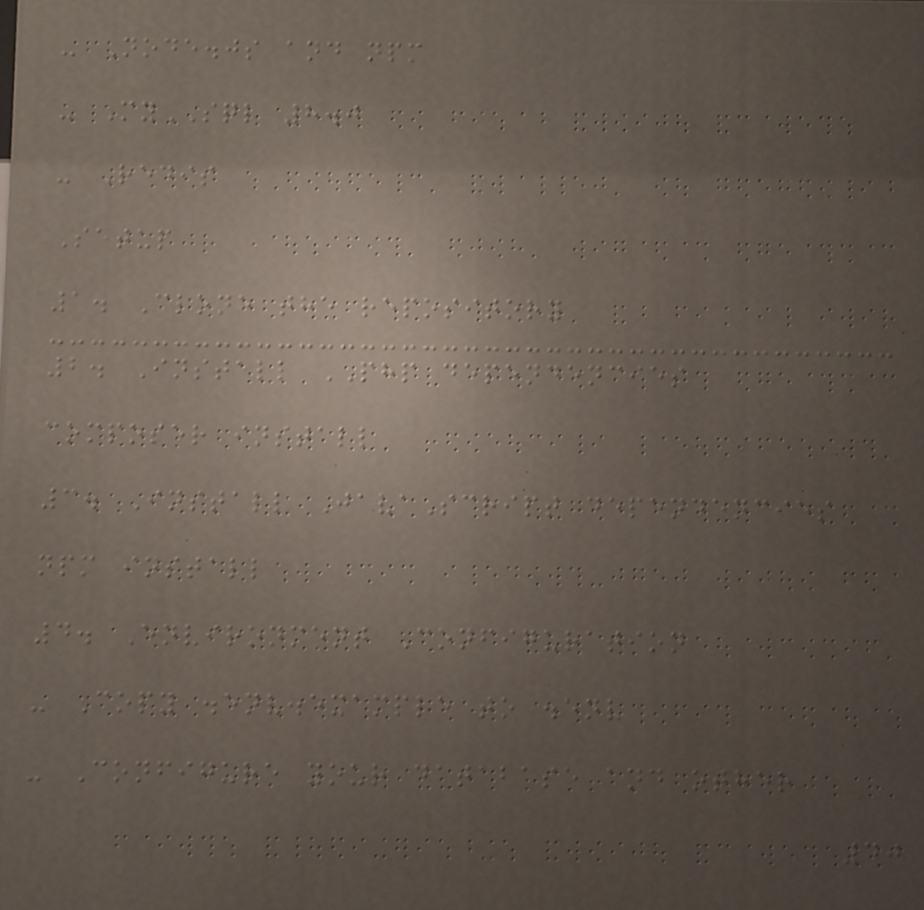- Node.js and npm
- MySQL 8.0
- Redis
Setup
1. Clone the repository
2. Install PHP dependencies
composer install
3. Install JavaScript dependencies
npm install
4. Environment Configuration
- Copy .env.example to .env
- Configure your database and other
40
